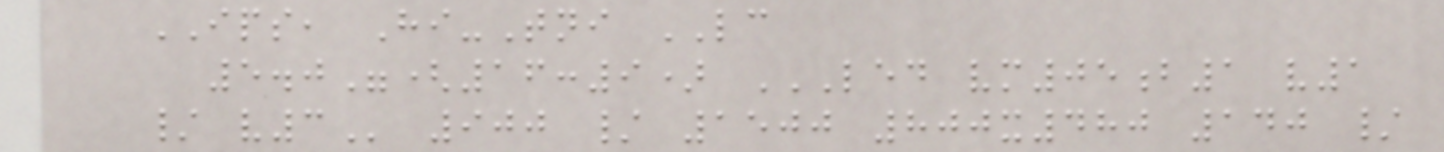IPS, Hi-Tni LC
5.0"(16:9) LED VM05B1 V1
/ V3 900 / 1500 800x480 140 /
